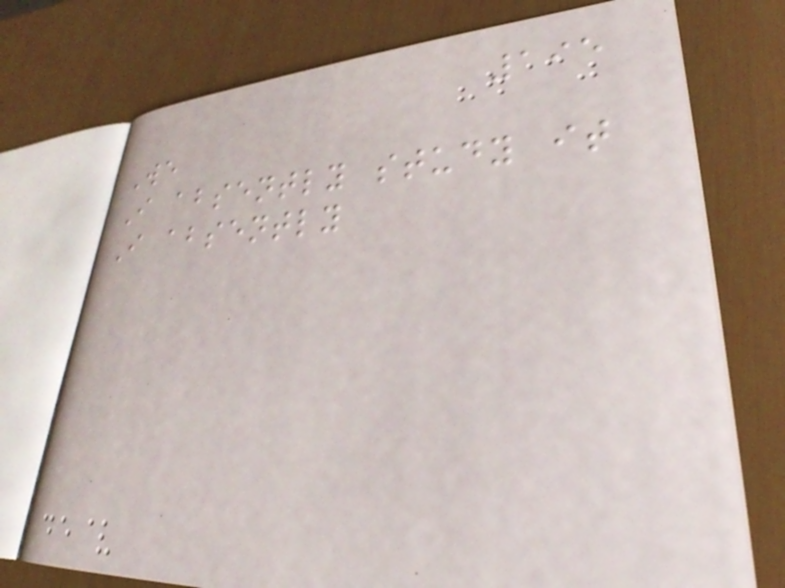195
We
I absently study it
I absently
